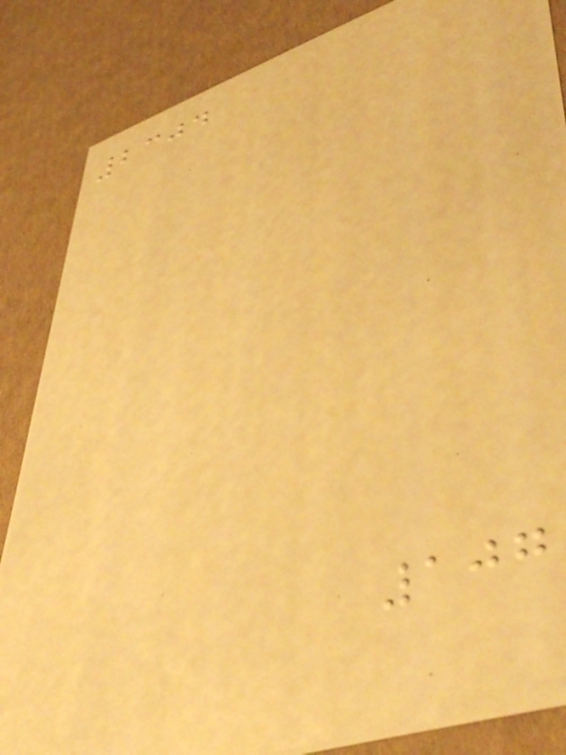2304
107
